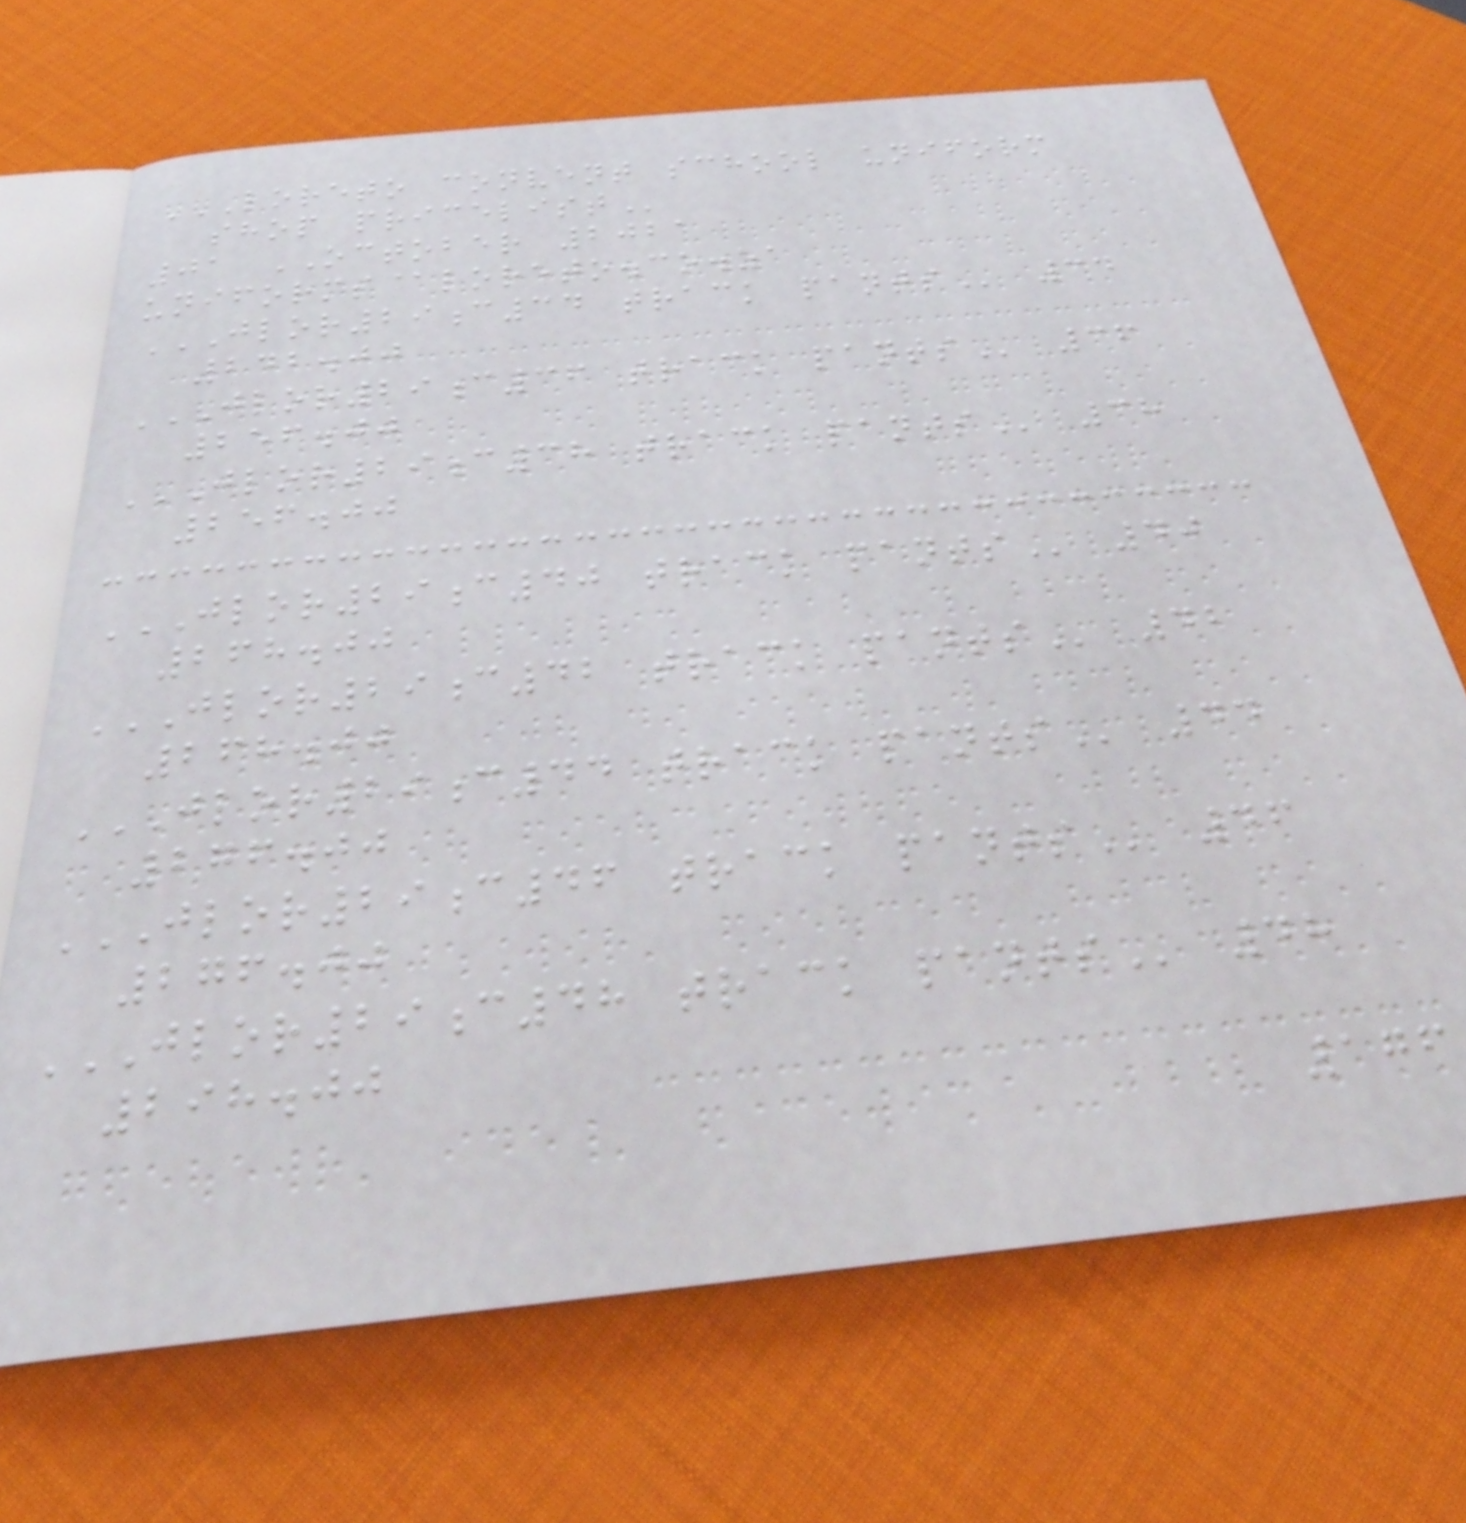LORETO CONVENT SCHOOL UNIFORM
SHOP PRICELIST
01 OCTOBER 2021
uniforms@loreto.co.za
JLOR29C34 TRACK PANTS 34
242.00
JLOR29C36 TRACK PANTS 36
256.00
JLOR29C38 TRACK PANTS 38
256.00
JLOR29C40 TRACK PANTS 40
268.00
JLOR29C42 TRACK PANTS 42
268.00
JLOR29C44 TRACK PANTS 44
276.00
JLOR29C46 TRACK PANTS 46
276.00
JLOR29C48 TRACK PANTS 48
298.00
176
